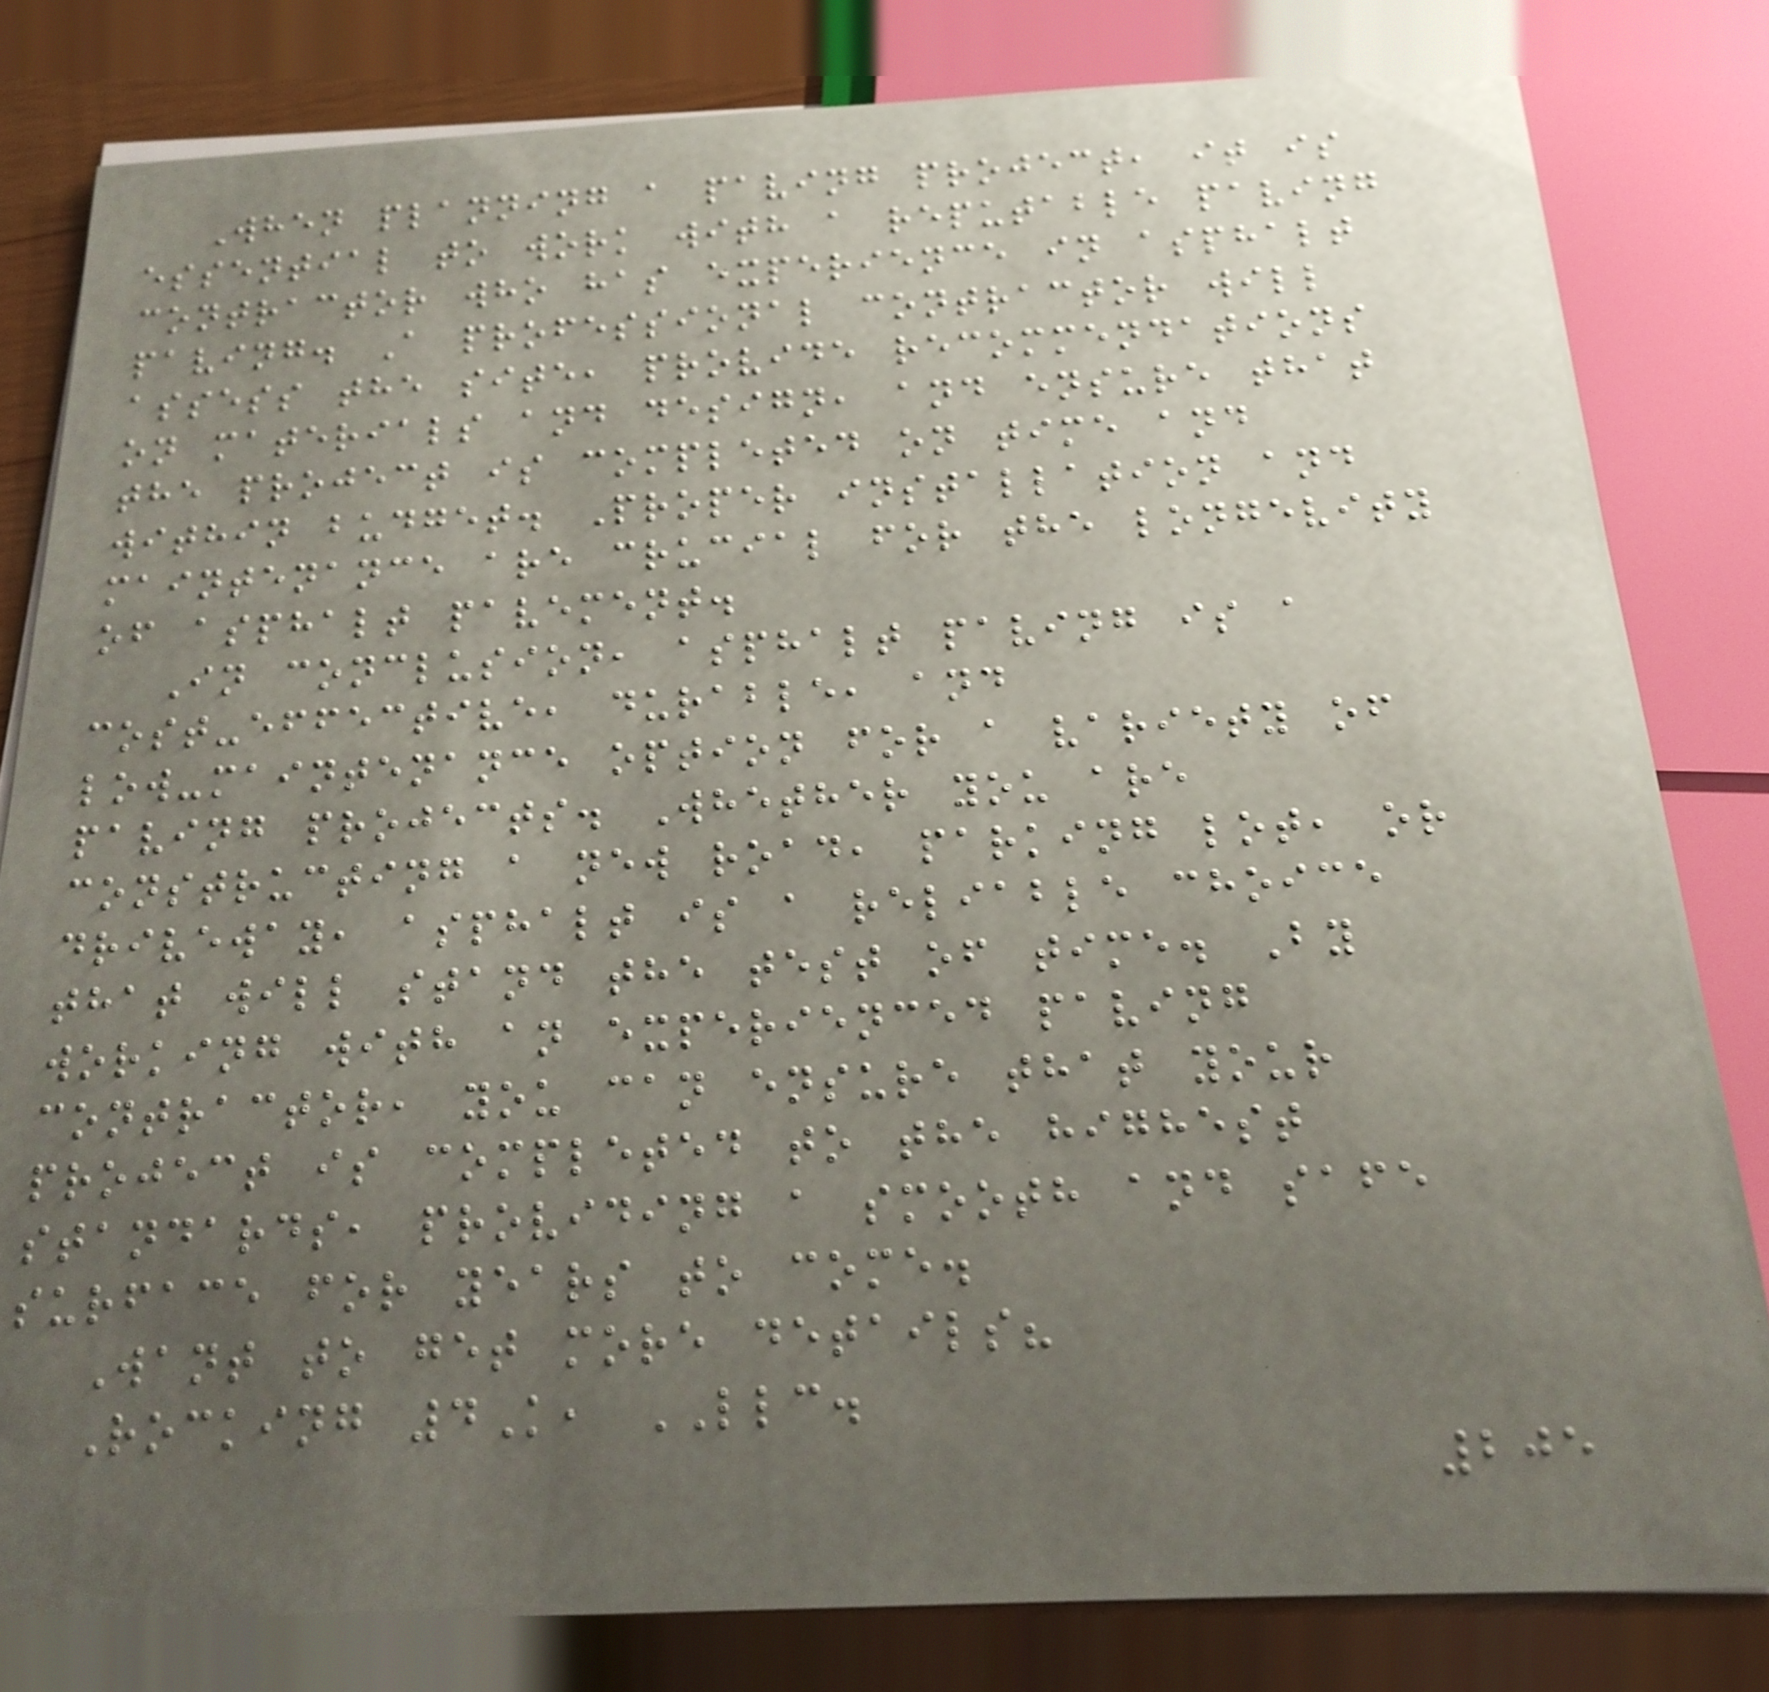When planning a paving project, it is
essential to work with a reputable paving
contractor who has experience in asphalt
paving. A professional contractor will
assess the site, provide recommendations
on materials and design, and ensure that
the project is completed on time and
within budget. Proper installation and
maintenance are crucial for the longevity
of asphalt pavement.
In conclusion, asphalt paving is a
cost-effective, durable, and
low-maintenance option for a variety of
paving projects. Whether you are
constructing a new road, parking lot, or
driveway, asphalt is a reliable choice
that will stand the test of time. By
working with an experienced paving
contractor, you can ensure that your
project is completed to the highest
standards, providing a smooth and safe
surface for years to come.
Want to get more details?
Rocking 4K, LLC.
205
